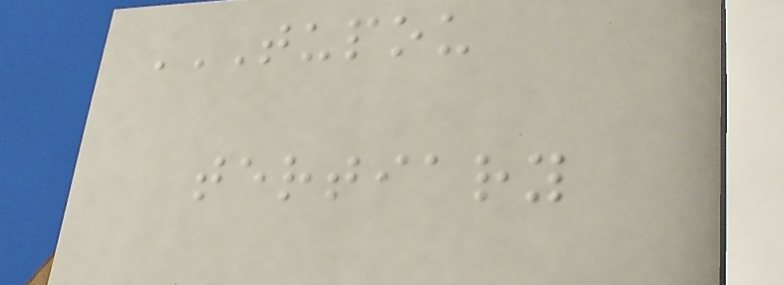TUPOU
TERTIARY
